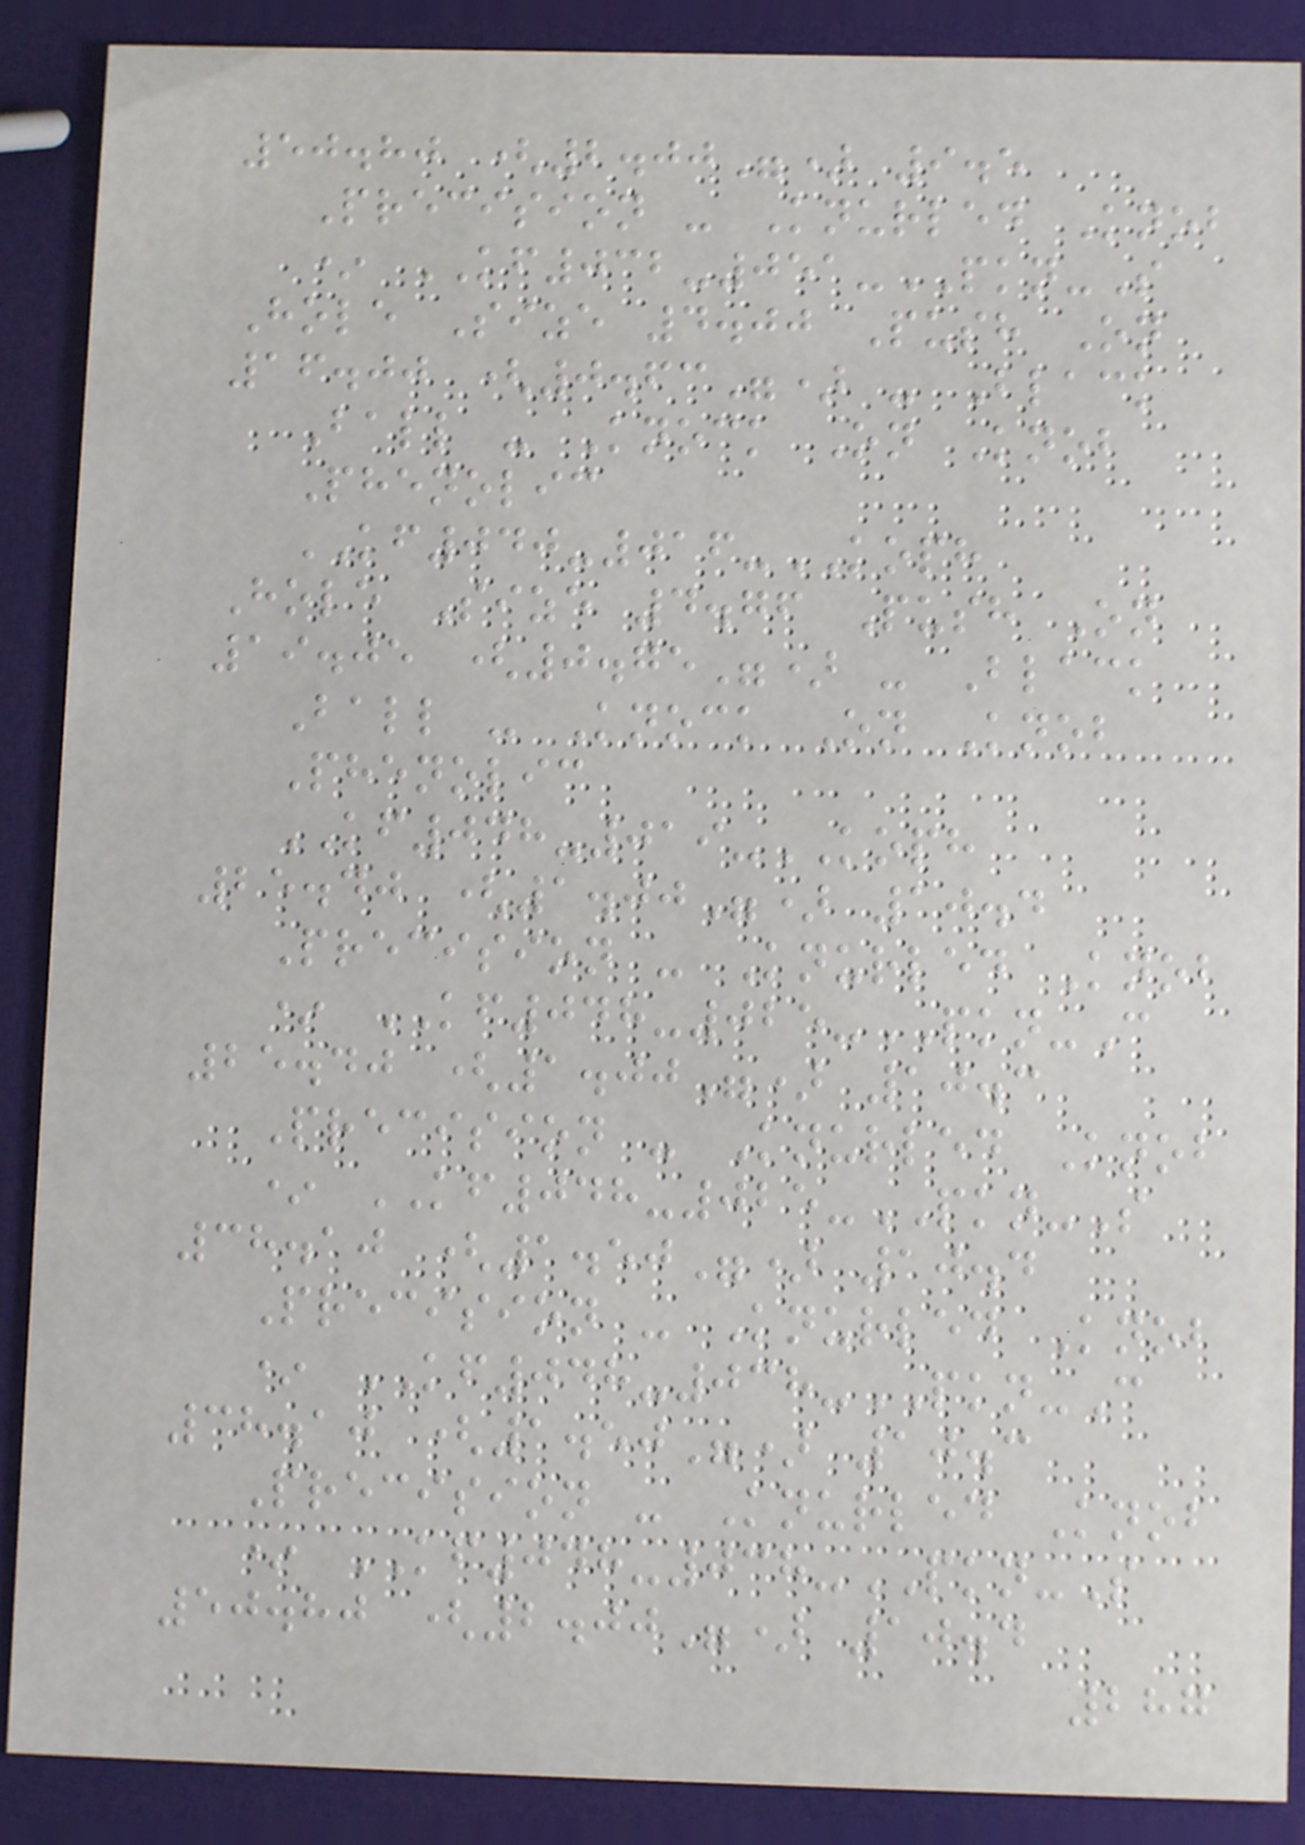50.80 (2.00") 9.5
Precision - Knurled Knob
* KF032-051-PKN-S
Hole Size 4.00 Push On
16.00 (0.63") - Black
Ball - Knock On Knob
Phenolic
KF040-016-KOPH
Hole Size 4.76 Push On
19.05 (0.75") - Black
Ball - Knock On Knob
Phenolic
KF048-019-KOPH
25.40 (1.00") 10.4
Precision - Knurled Knob
* KF048-025-PKN-C
25.40 (1.00") 10.3
Precision - Knurled Knob
* KF048-025-PKN-S
38.10 (1.50") 10.4
Precision - Knurled Knob
* KF048-038-PKN-C
38.10 (1.50") 10.3
Precision - Knurled Knob
* KF048-038-PKN-S
50.80 (2.00") 10.4
287
